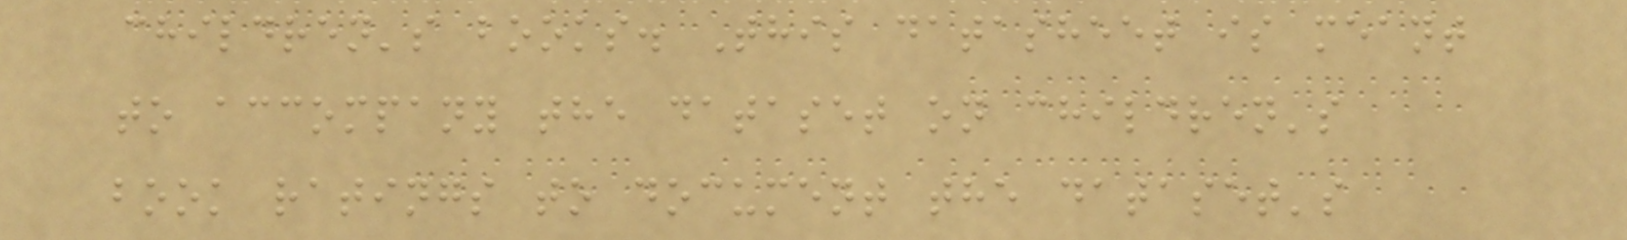children's books. This datasheet is meant
to accompany the dataset on children's
book ratings to document the dataset's
